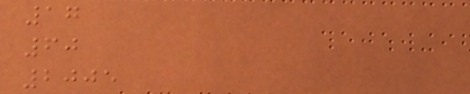17
60
2005
